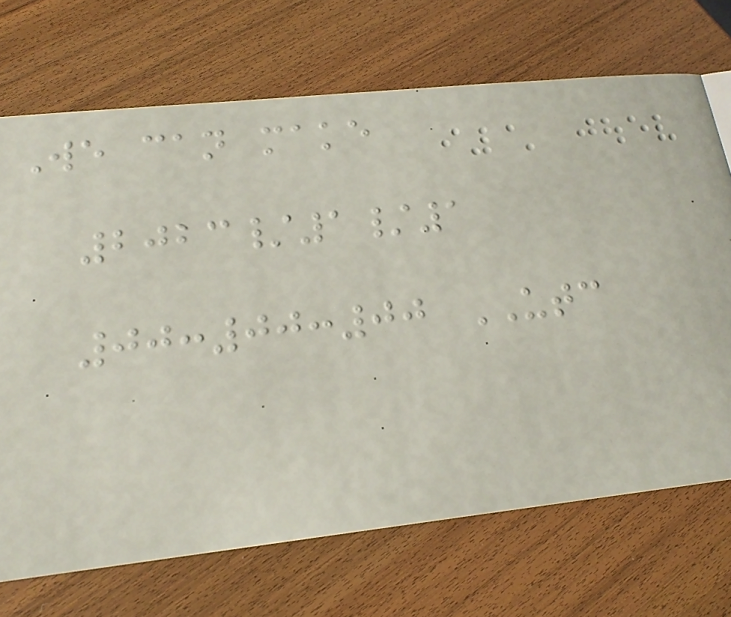We can make
2023/1/1
00:00:00 UTC
